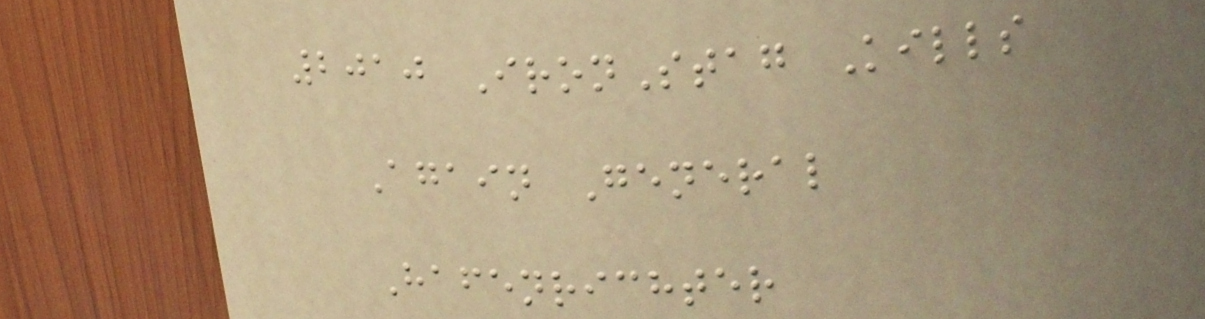2010 IronStag Kills
Again General
Hafenrichter
